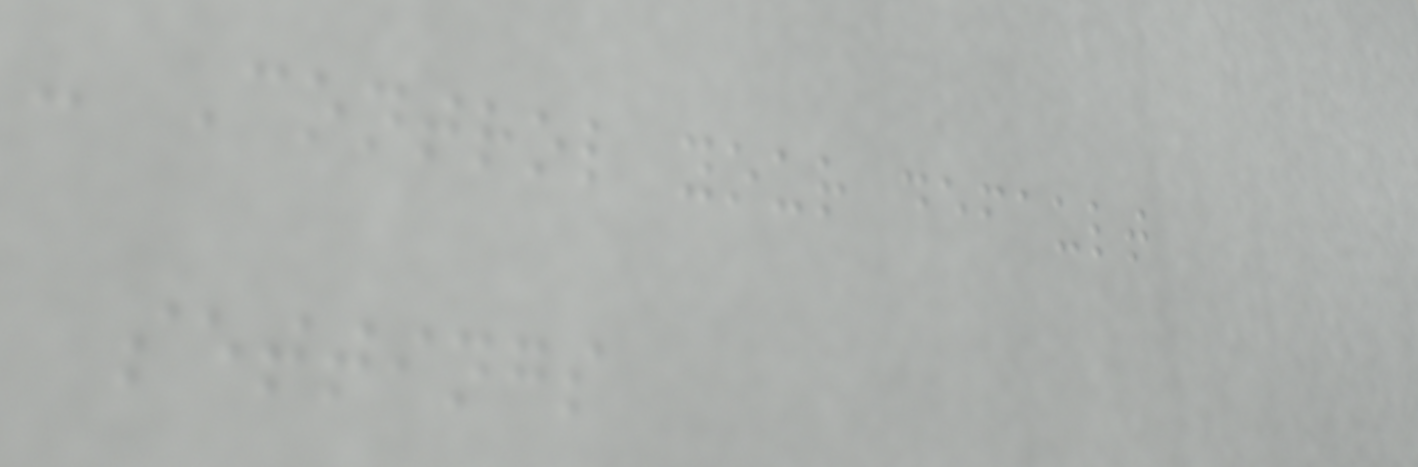- Control your default
settings
